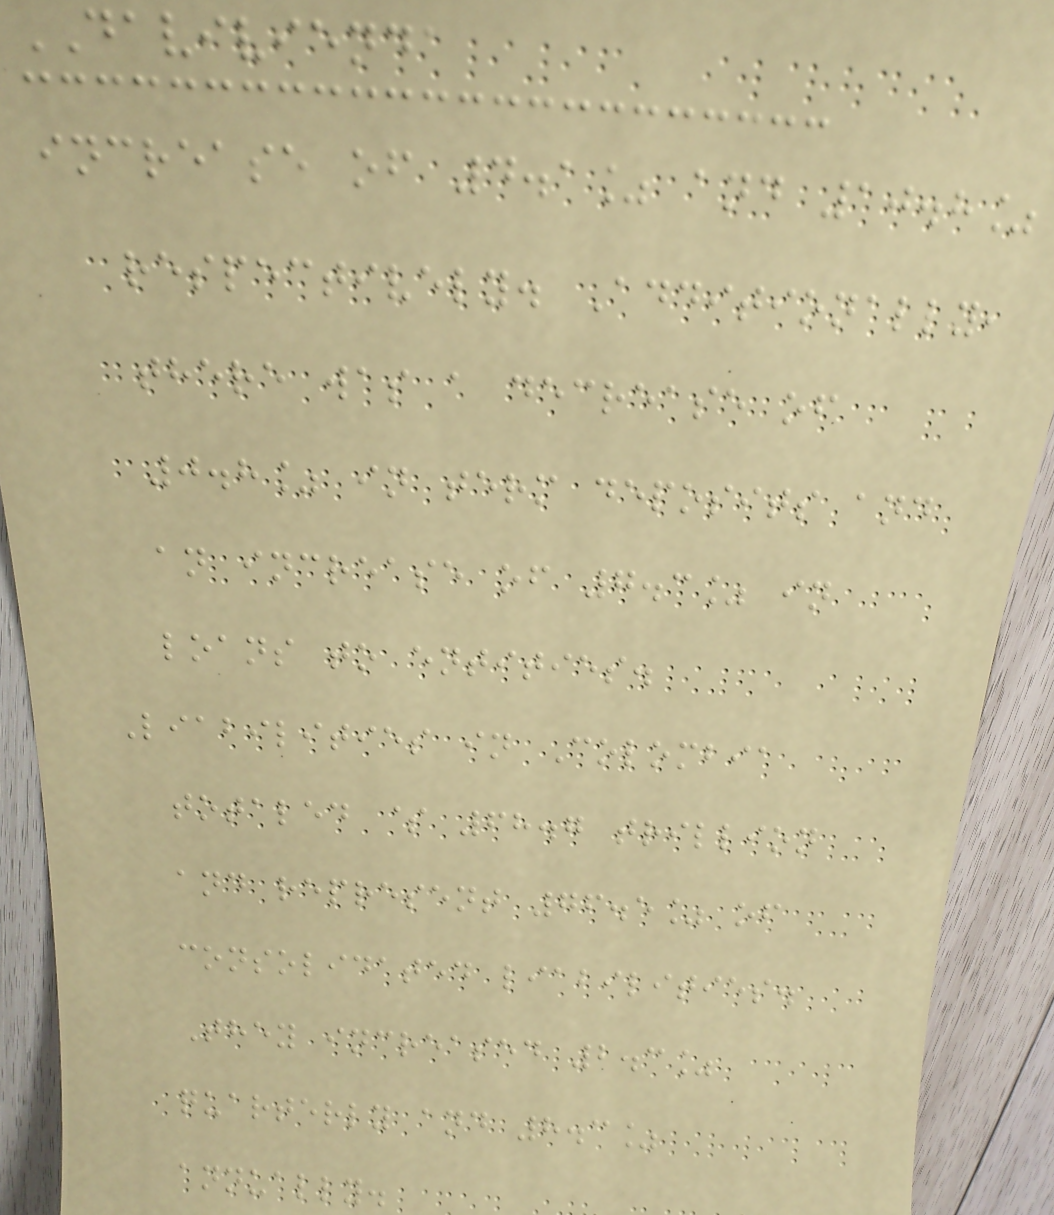DAVIVIENDA
increase of 4.1% and 10.8%
respectively. Additionally,
there was a decrease of
0.8% in term deposits and
an increase of 7.3% in
loans to entities.
Liabilities in Colombia
totaled $ 68.7 trillion
and represent 76.5% of
consolidated liabilities.
They increased 2.3%
quarterly and 8.3%
annually.
